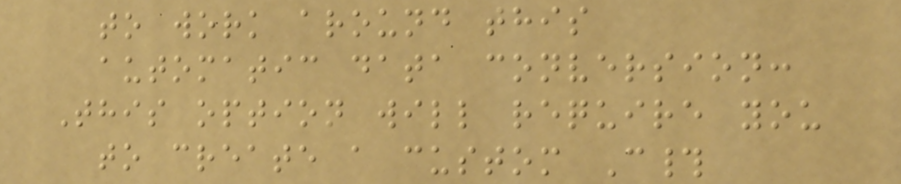to work around this
automatic data conversion:
This option will require you
to create a custom C#
